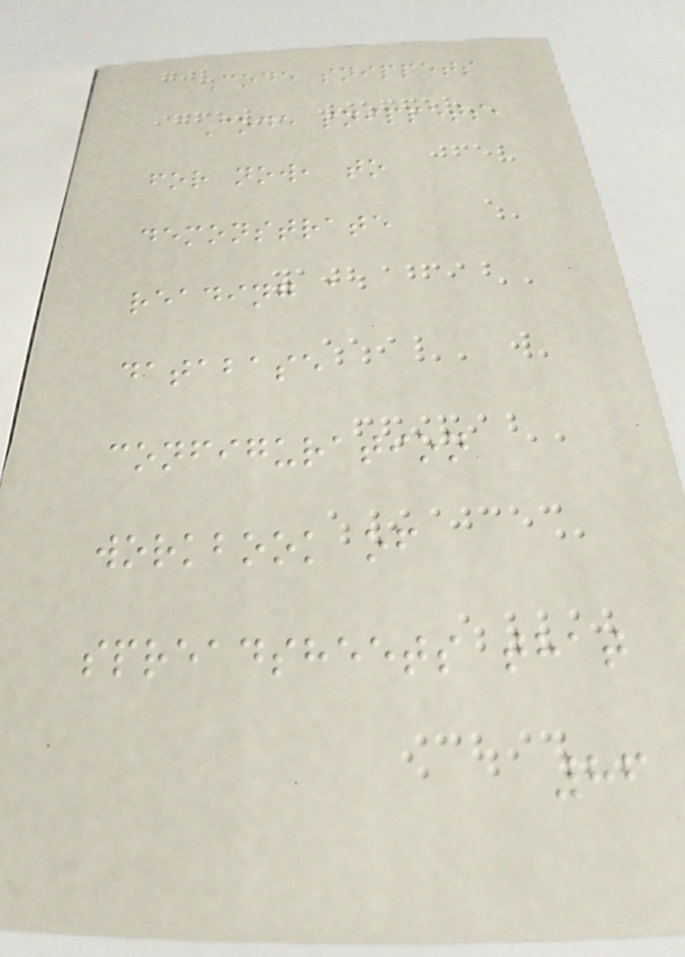Code snippets
Code snippets,
for now, to
demonstrate
reading a
database
configuration
workbook of
spreadsheets that
86
